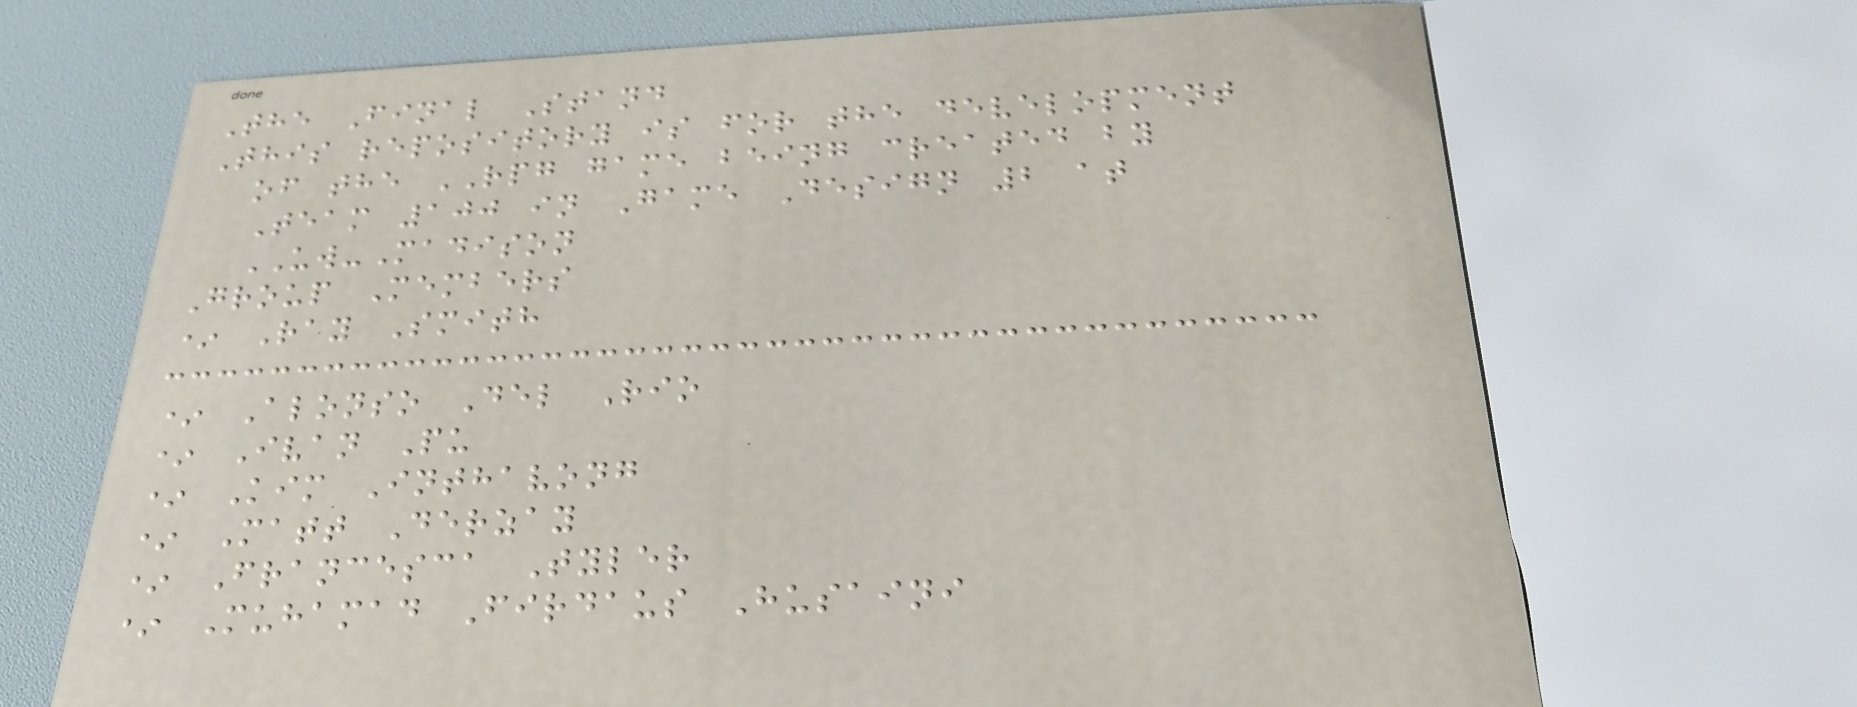The Final Stand
This repository is for the development
of the RPG game being created by
Team 100 in Game Design 2 at
UW-Madison
Group Members
* Ray Smith
* Alonso Del Rio
* Ivan Pu
* Kim Inthavong
* Matt Derzay
* Francesca Tyler
* Muhamad Firdaus Husaini
